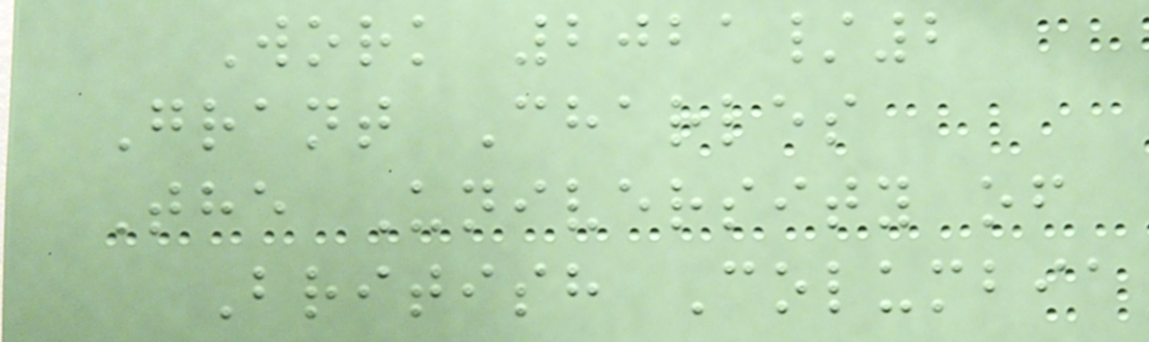Work 2021/2
Grant Charles
The University of
British Columbia
